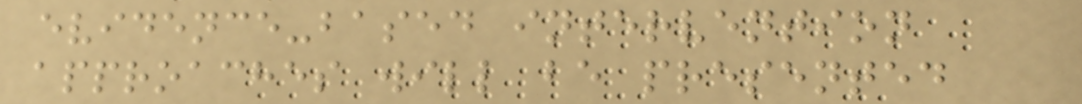evidence-based intervention
approaches will be presented
